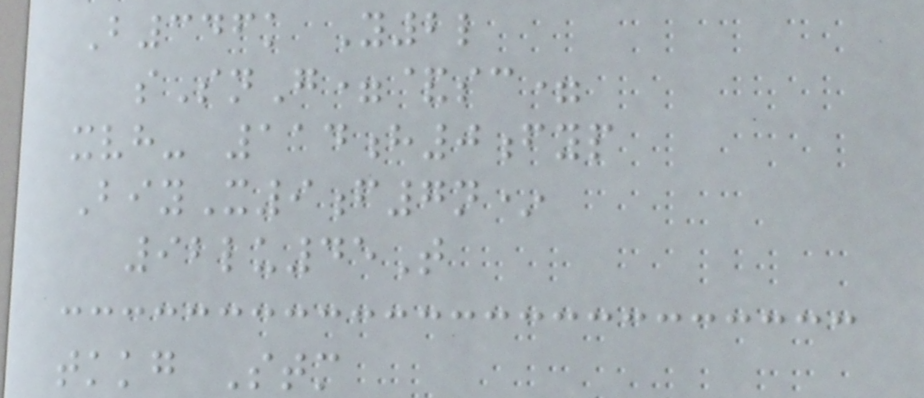B346k Y2l
sSnG=&sc=
xvh- 114h0fyp
BiyX9f7n*
92lu45T
tkkg Stm
